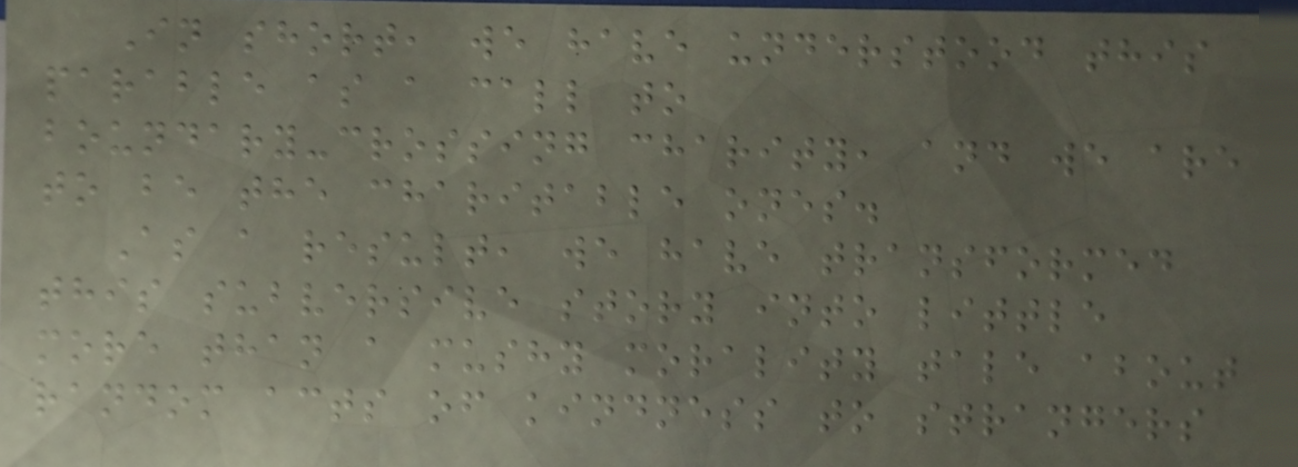In short, we have understood this
parable as a call to
boundary-crossing charity, and we are
to be the charitable ones.
As a result, we have transformed
this subversive story into little
more than a mushy morality tale about
random acts of kindness to strangers
